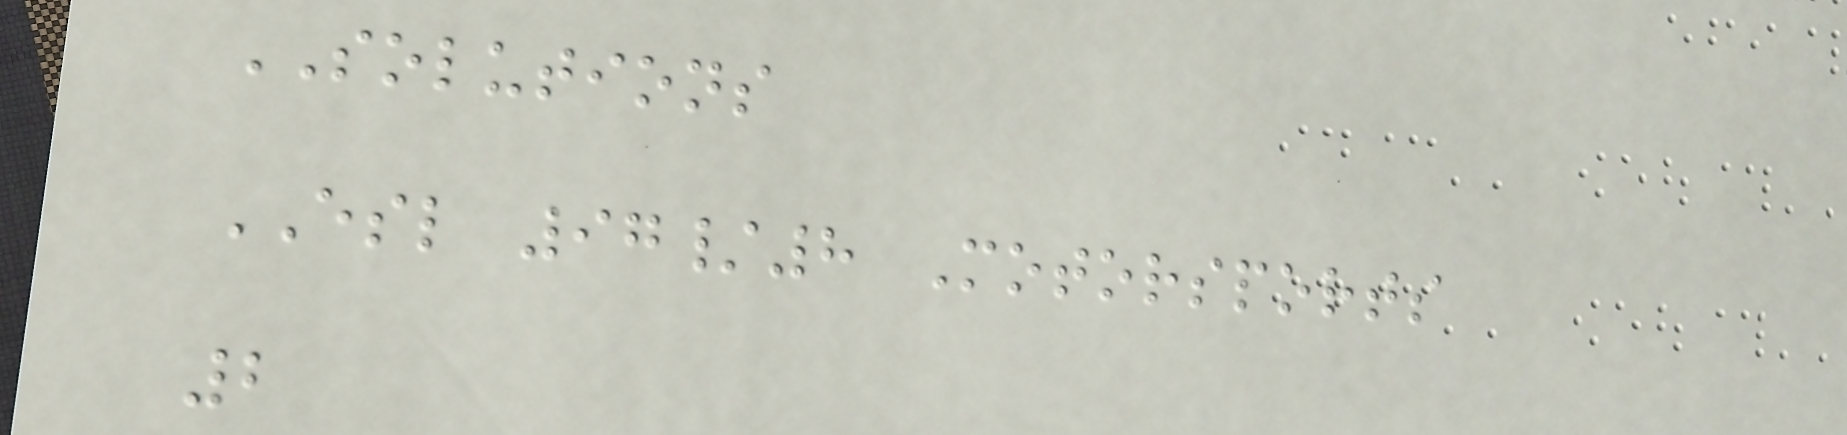SOLUTIONS
ESL 97/8 Motorsports
2
